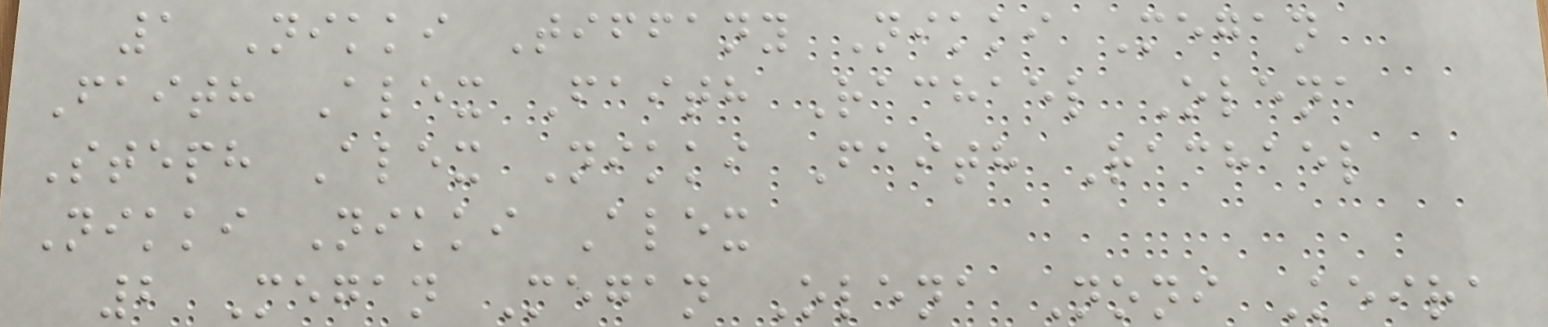1 Nikki Tiffany Nikki Megan
Faith Alex Faith Rachael Olena
Steph Alex Nikki Faith Rachael
Nikki Nikki Alex
2 Megan Megan Olena Noni Keira
